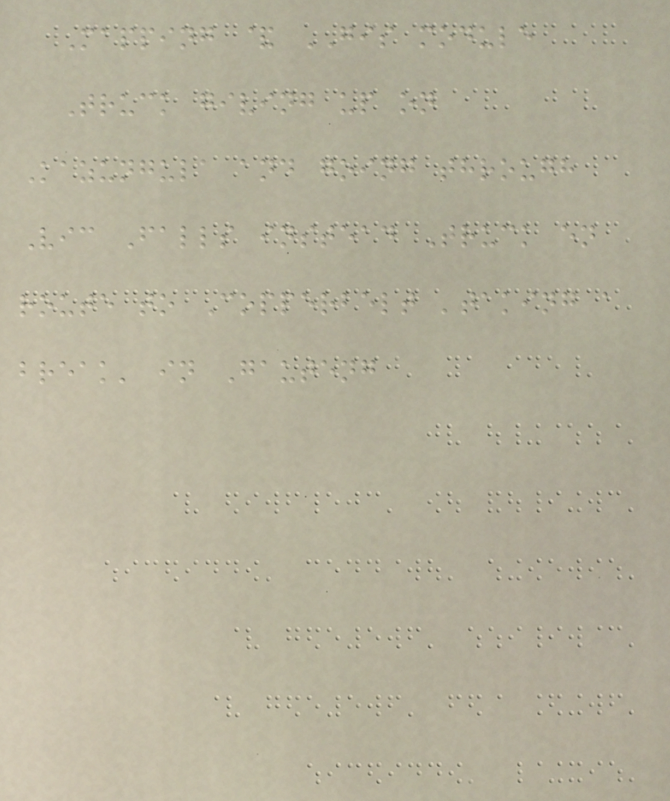Mapping & GIS module
Truck giving up on
Kazungula and going through
Vic Falls instead Truck en
route to Copperbelt 'taking a
break' in Gauteng
